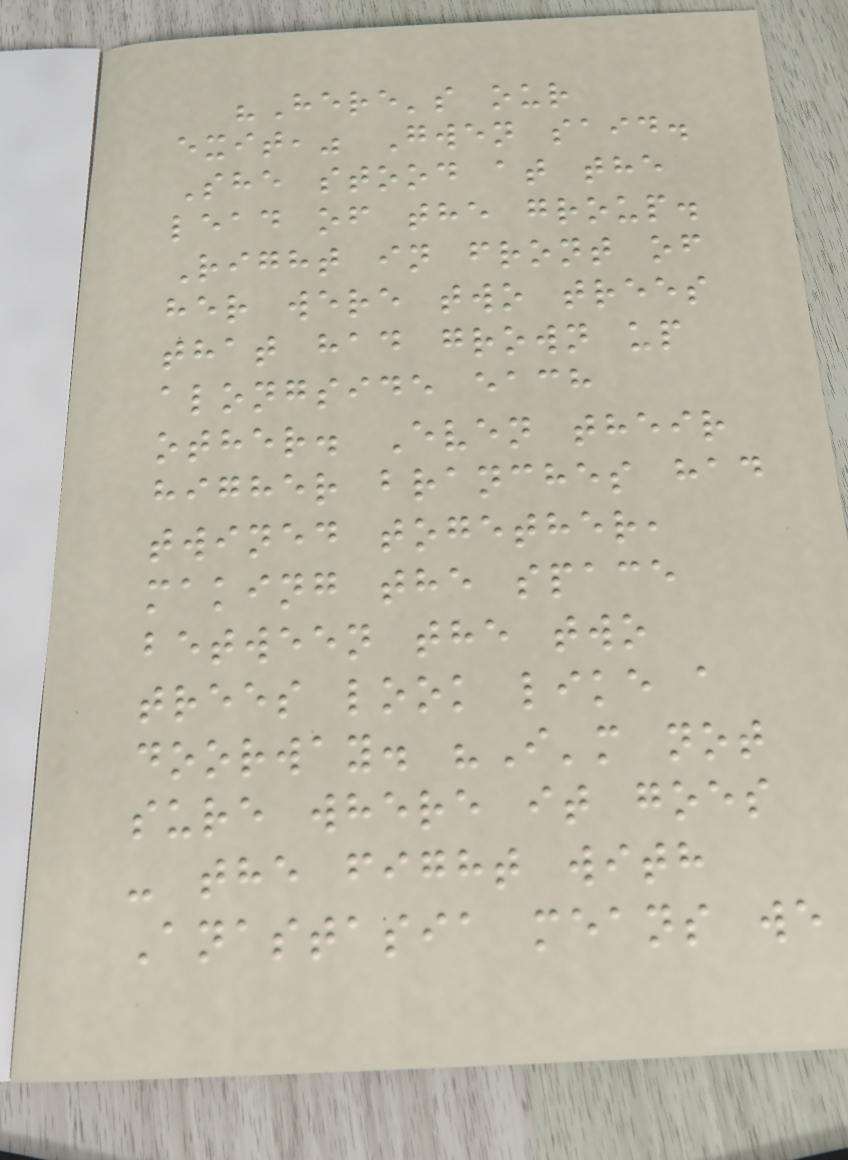"Here's our
exit," Gwen said.
She stood at the
lead of the group.
Right in front of
her were two trees
that had grown up
alongside each
other. Even their
higher branches had
twined together,
making the space
between the two
trees look like a
doorway. "I'm not
sure where it goes
- the fight with
Anastasia means we
